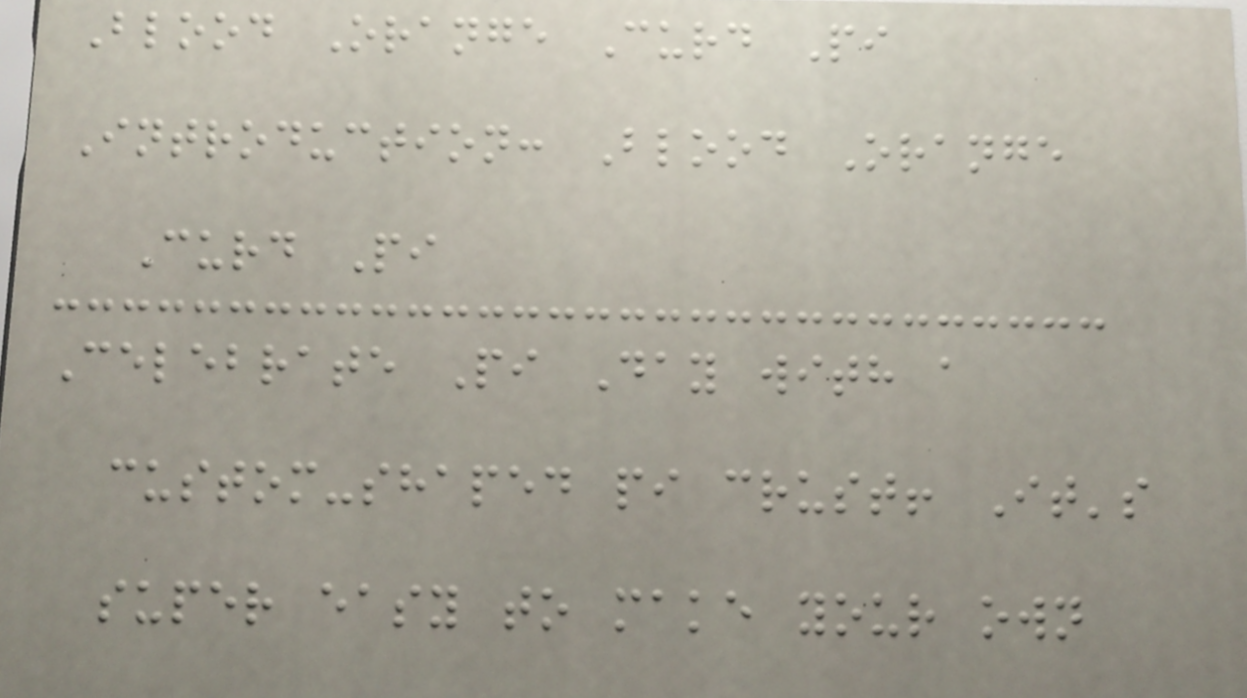Blood Orange Curd Pi
Introduction: Blood Orange
Curd Pi
Celebrate Pi Day with a
custom-shaped pi crust! It's
super easy to make your own
